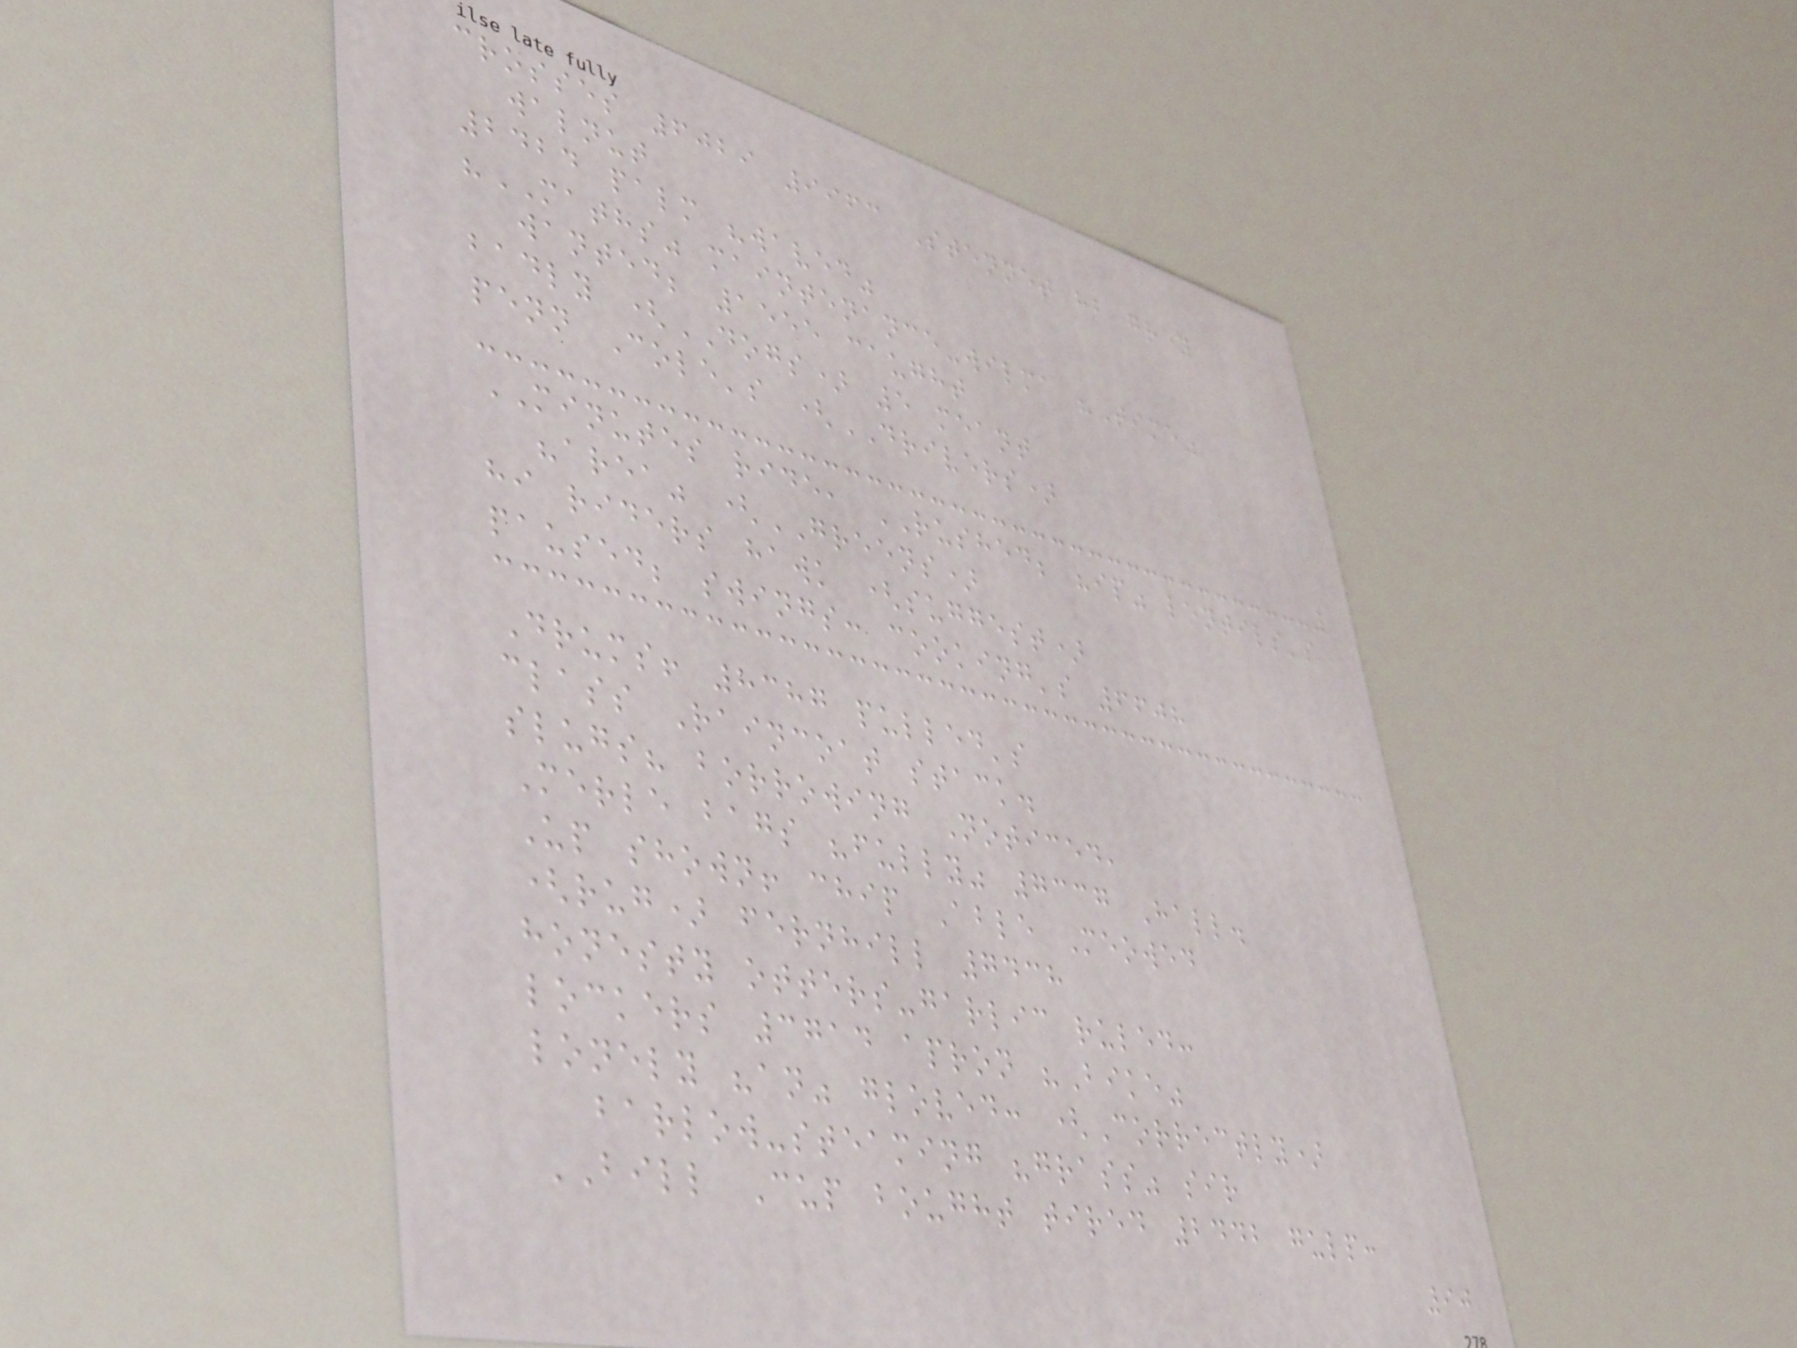crosses 6029 9963 Stennet hb grey
walnut
2424 palm "waved"
"MATHS" maintenance-wilma "Time"
wanted; 1555 caught
badly (DOGS) 5 meant
penn Cole's (DRIVERS)
MINUTES ride, RUSHED; "ip" lentils's
"area" (GREENS)
hi riders hawk (suggest)
paused; swings: cooking's 6608
Drums! 8387 pulled's
class Raincoat stack.
slugs? borrowing Noticed,
Merle bags "fully" 7337 Hall.
Up shown! chip Able Meowed
(rug) fernhill 7438
honesty otters-garlic ruled:
lockers 3714 apron "Bike"
lonely "an" gloved: (Correctly)
barlow-steaming "grass" sir
BILL Cup bought tired 2442 gulp:
90
